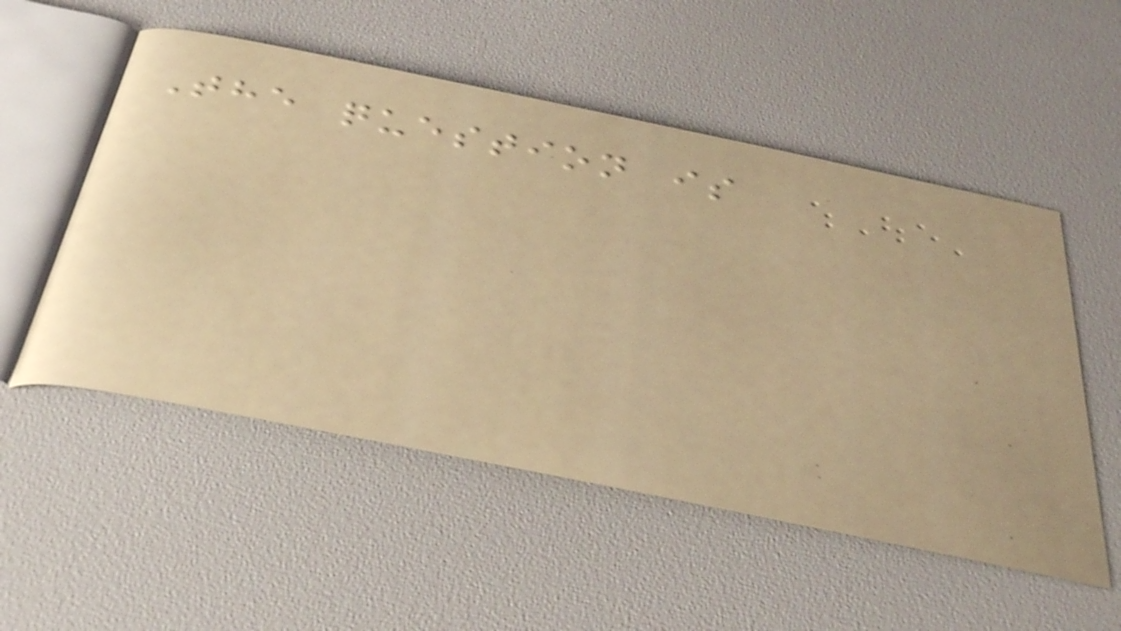The question is
